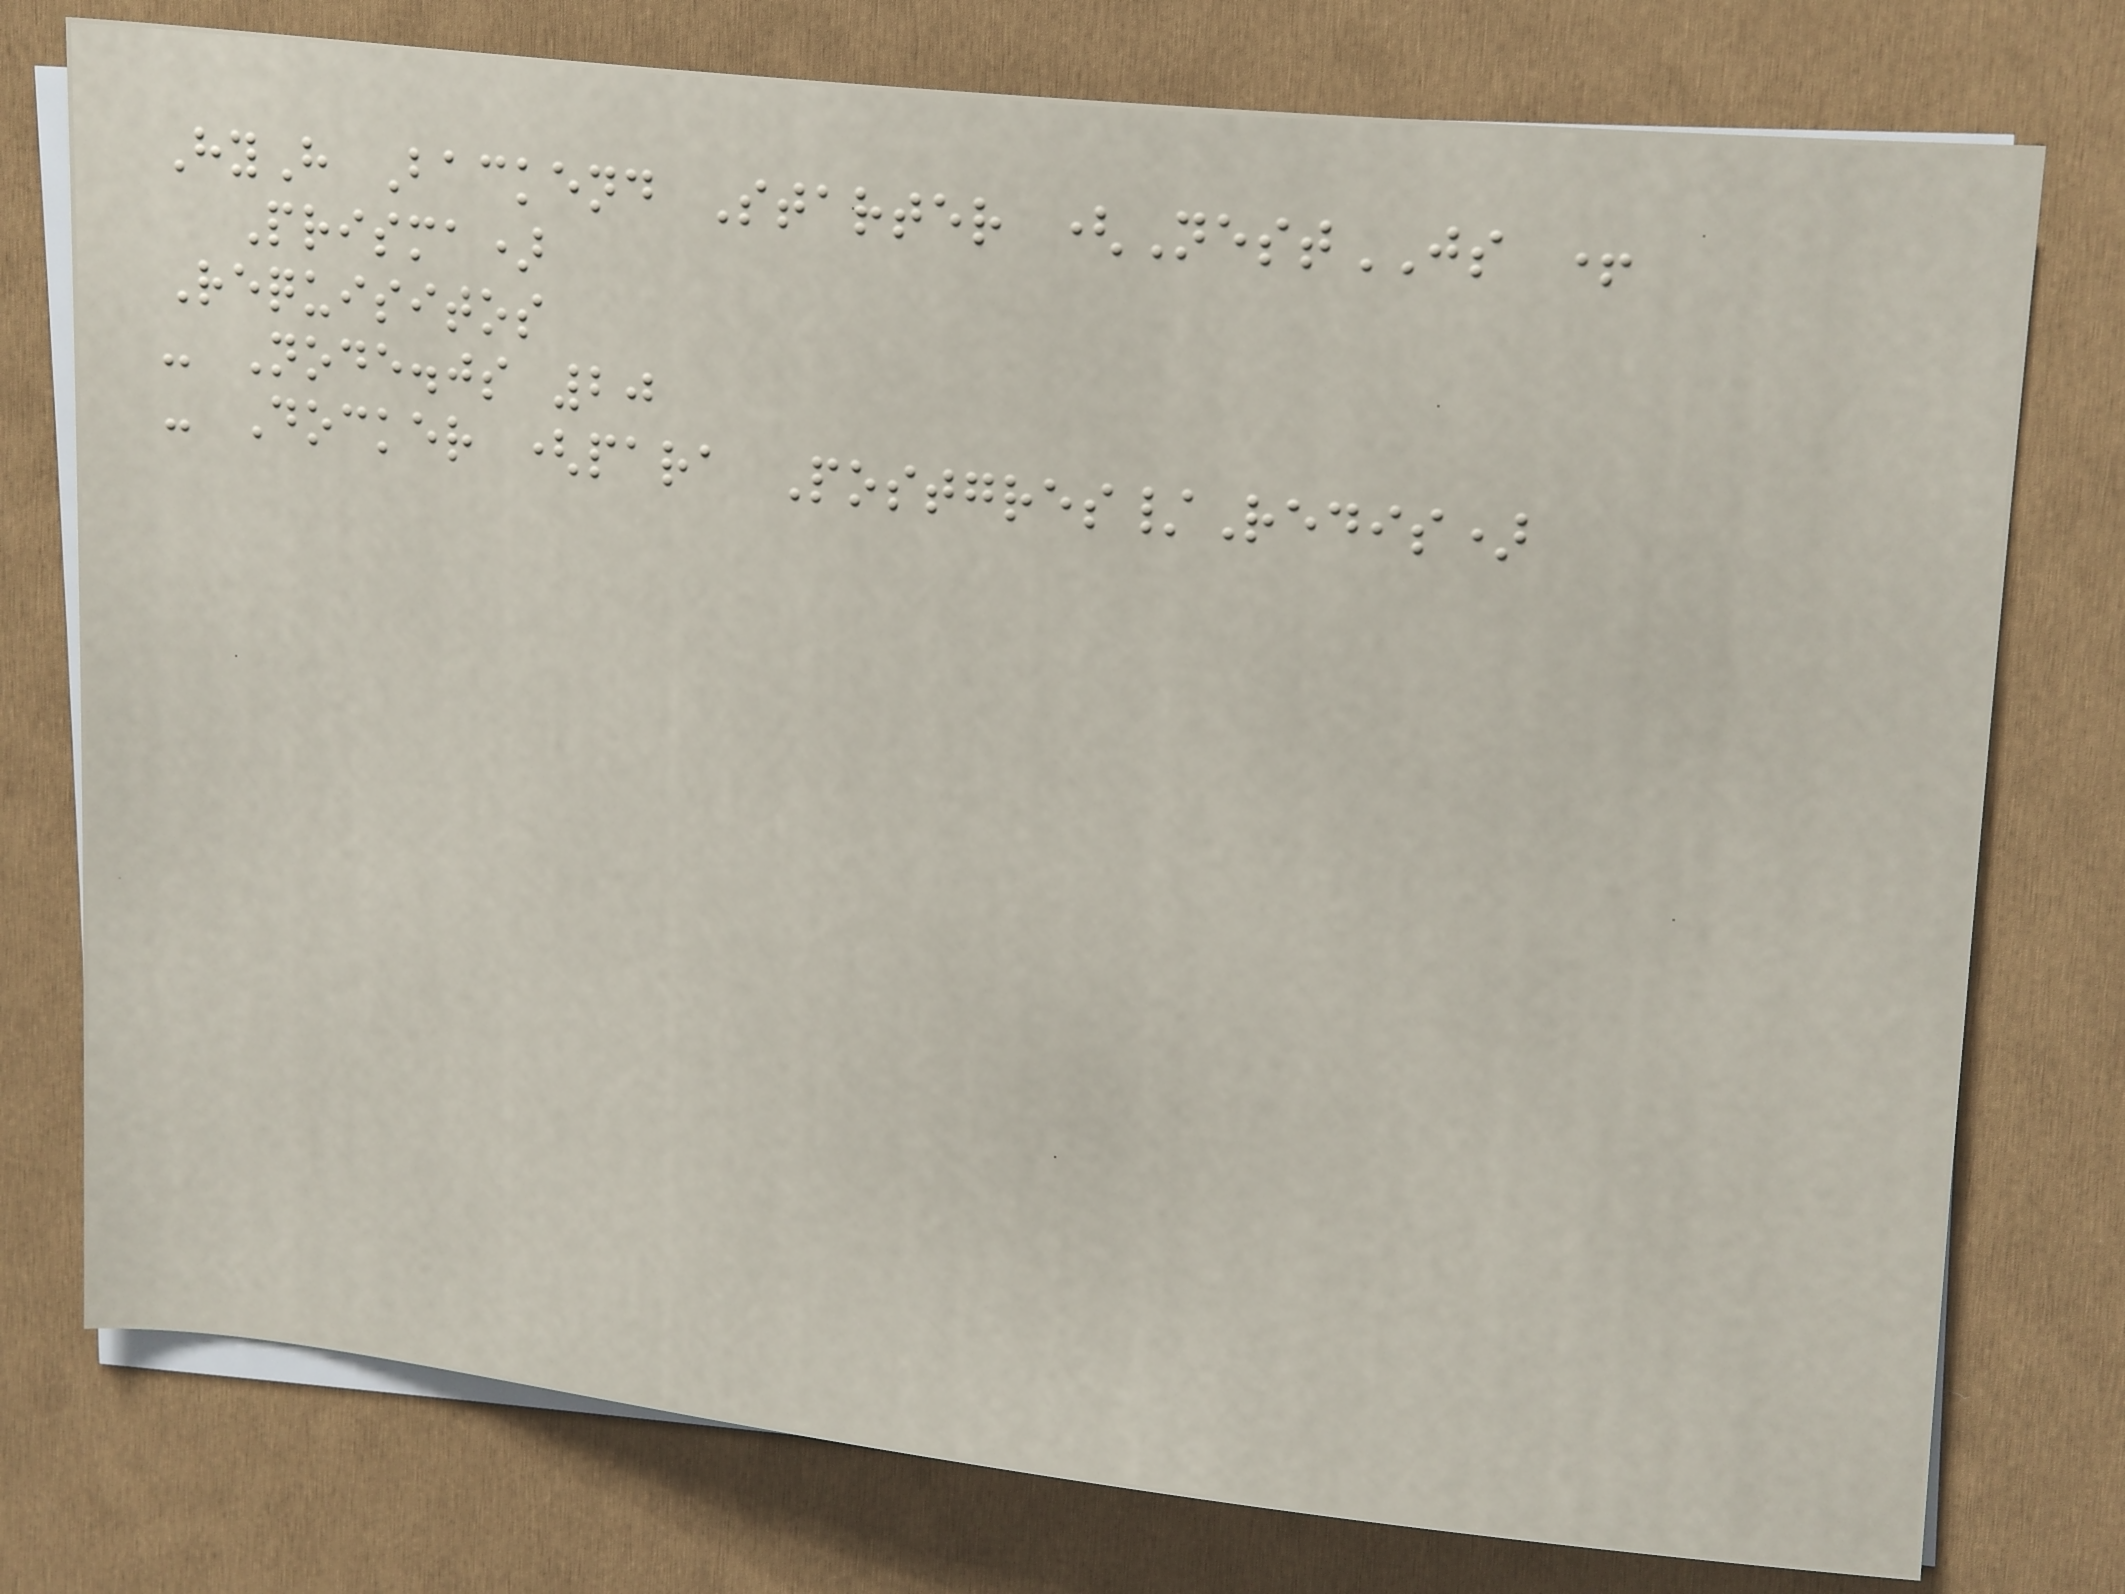HyH Backend Starter (NestJS +
Prisma)
Requisitos
- Node.js 20
- Docker (para Postgres/Redis)
